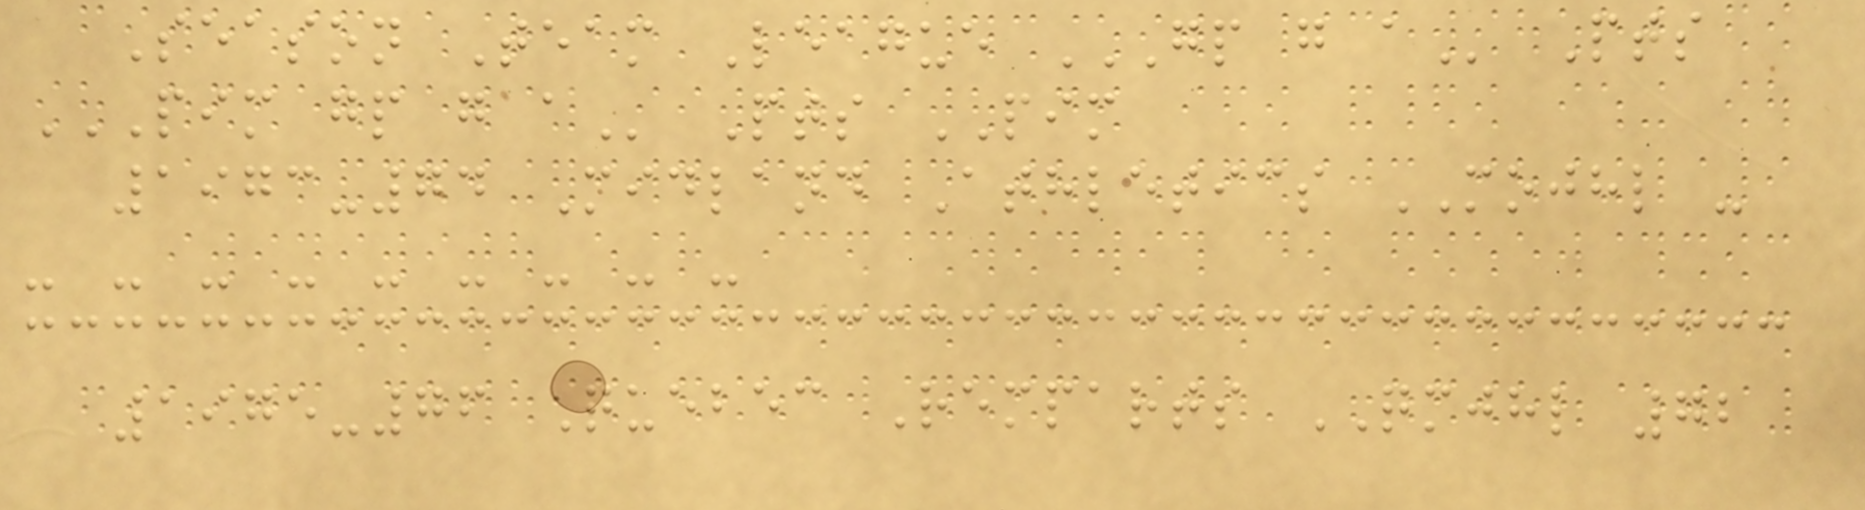Season Team League GP G A Pts
PIM GP G A Pts PIM
1973-74 Midland Athletics MOJHL -
- - - - - - - - -
1975-76 Quebec Remparts QMJHL 72
